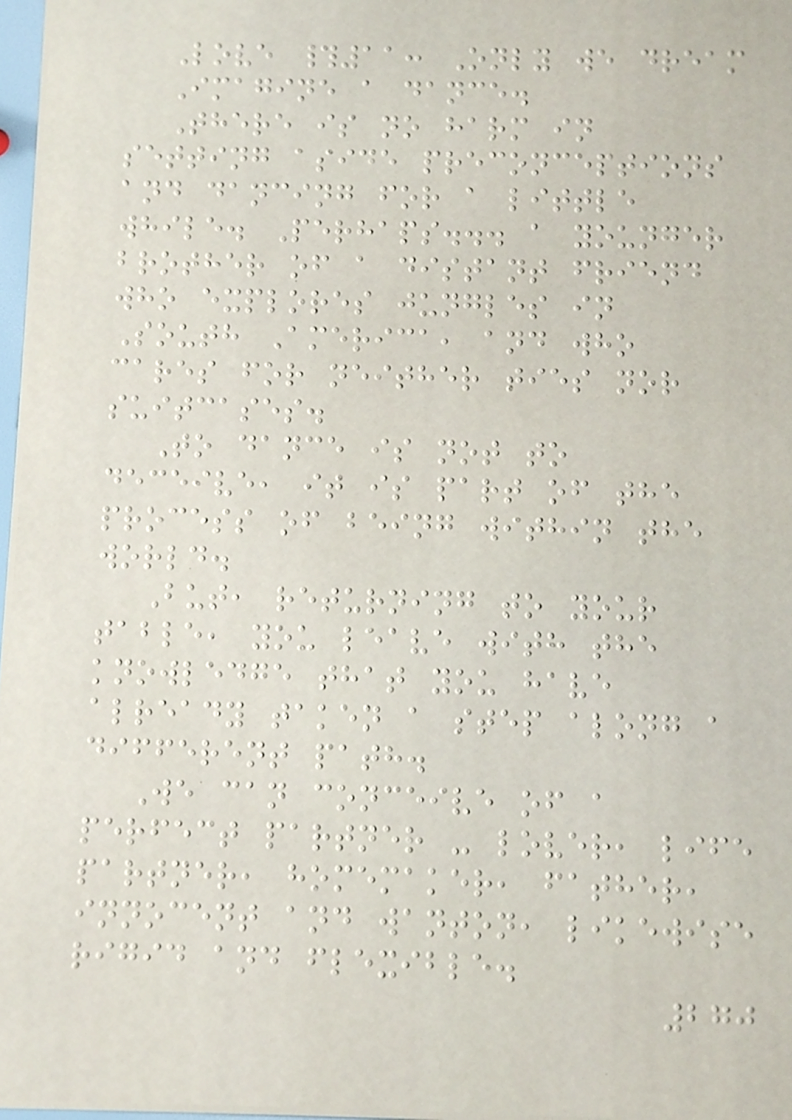Love #11: Only we dream
Imagine a dance.
There is no harm in
setting aside preconceptions
and dancing for a little
while. Perhaps... a younger
brother of a distant friend
who explores jungles in
South America, and who
cares for neither ties nor
suitcases.
To dance is not to
deceive, it is part of the
process of being within the
world.
But, returning to your
table, you leave with the
knowledge that you have
already taken a step along a
different path.
We can conceive of a
perfect partner - lover, life
partner, homemaker, father,
innocent and wanton, likewise
rigid and flexible.
270
